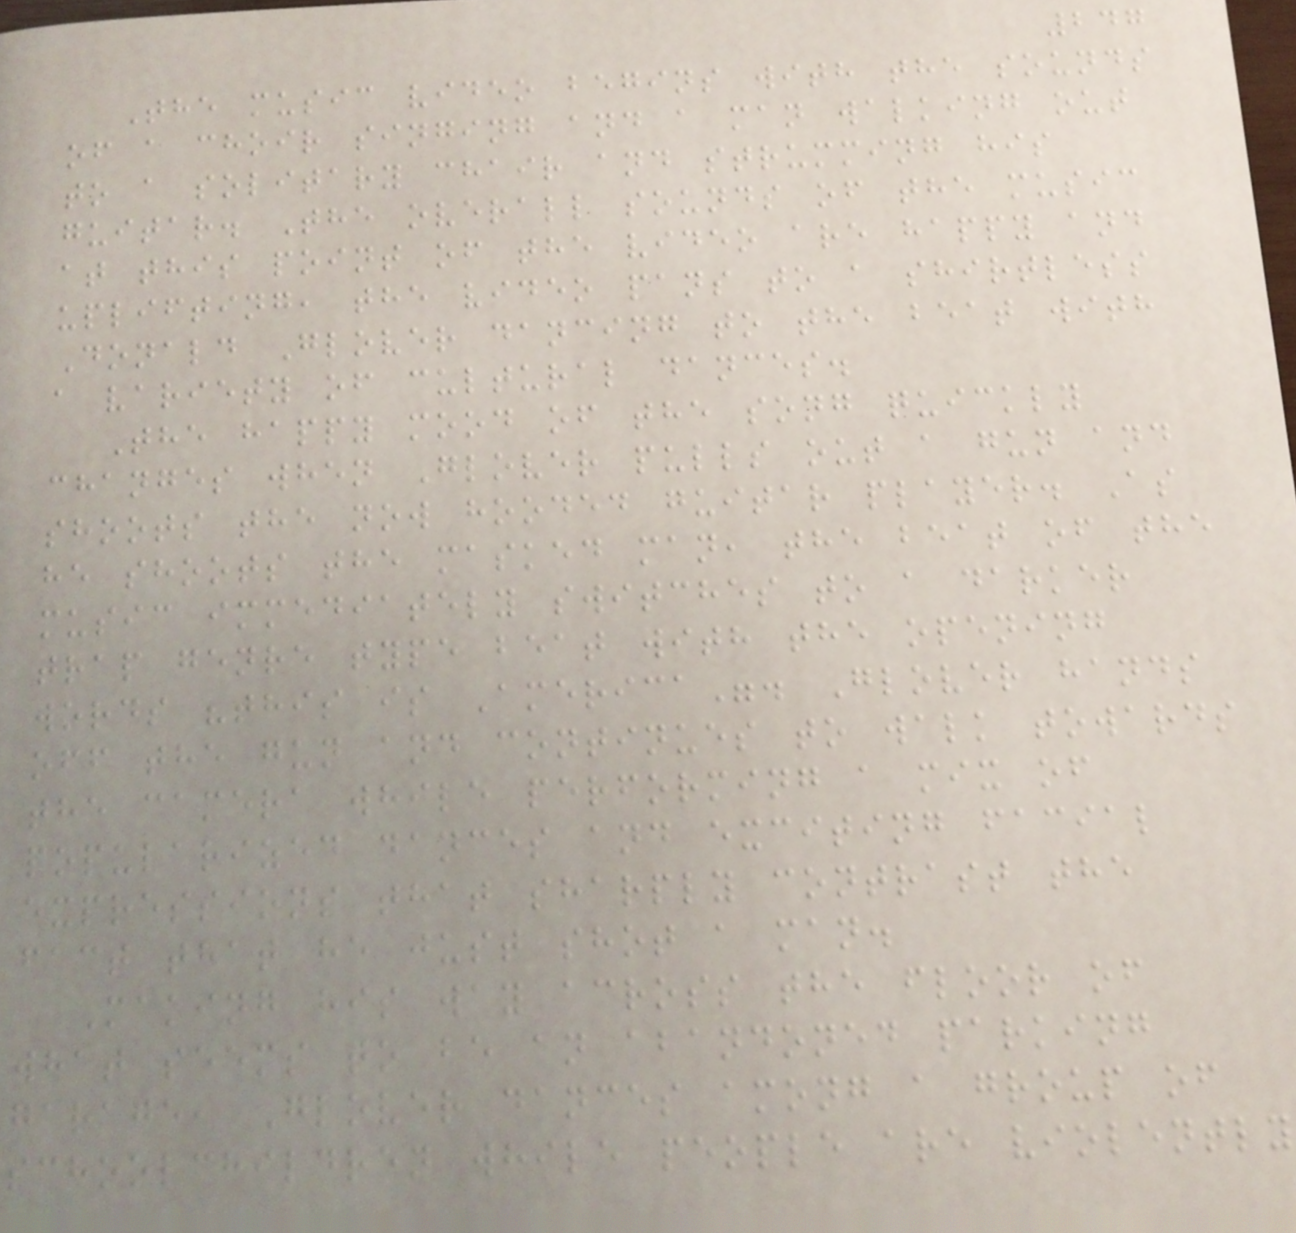247
The music video begins with the sounds
of a choir singing and a man walking out
to a solitary chair and strumming his
guitar. The overall sounds of the music
at this point of the video are happy and
uplifting, the video pans to a shirtless
Donald Glover dancing to the beat with
a variety of cultural dances.
The happy mood of the song quickly
changes when Glover pulls out a gun and
shoots the now hooded guitar player. As
he shoots the masked man, the beat of the
music immediately switches to a darker
trap genre type beat with the opening
words "this is America". Glover hands
off the gun and continues to walk towards
the camera while performing a mix of
popularized dances and exciting facial
expressions that sharply contrast the
fact that he just shot a man.
Making his way across the floor of
what seems to be an abandoned parking
garage, Glover dances among a group of
schoolchildren while people are violently
